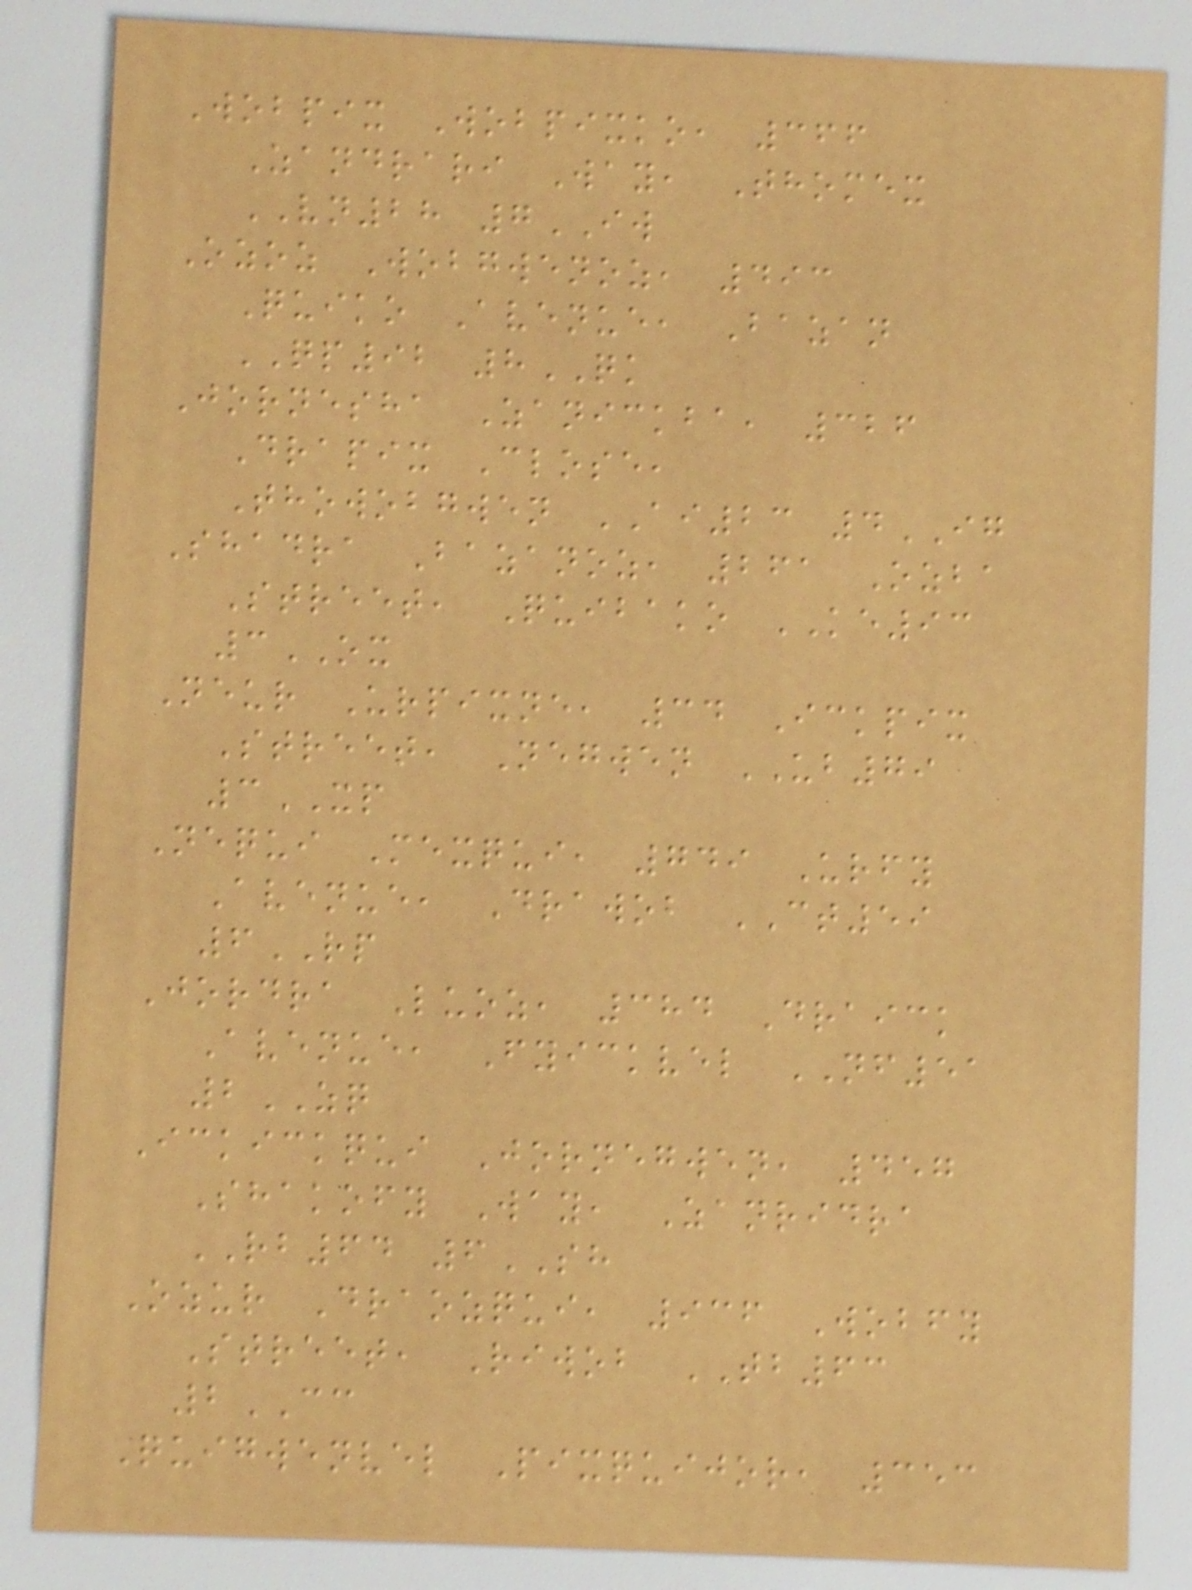Wobpix Wobpixko, 366
Zandrari Way, Thomex
VN28 7IW
Ozoz Wobgwenoz, 493
Quiko Avenue, Bazan
QP92 8QK
Jornesha Zanickba, 326
Drapix Close,
Thowobgwen AI23 4IG
Shadra Bazanoz, 261 Ozba
Street, Quibako KE93
3OX
Neur Urpixne, 34 Ickpix
Street, Negwen UB79
3XP
Nequi Mexqui, 749 Urfy
Avenue, Drawob CT59
6RP
Jordra Luoz, 384 Draick
Avenue, Fyickvel NF51
2ZQ
Ickickqui Jornegwen, 457
Shakofy Way, Zanridra
RB64 6SH
Ozur Draozqui, 936 Wobfy
Street, Riwob TB63
2CC
Quigwenvel Pixquijor, 353
